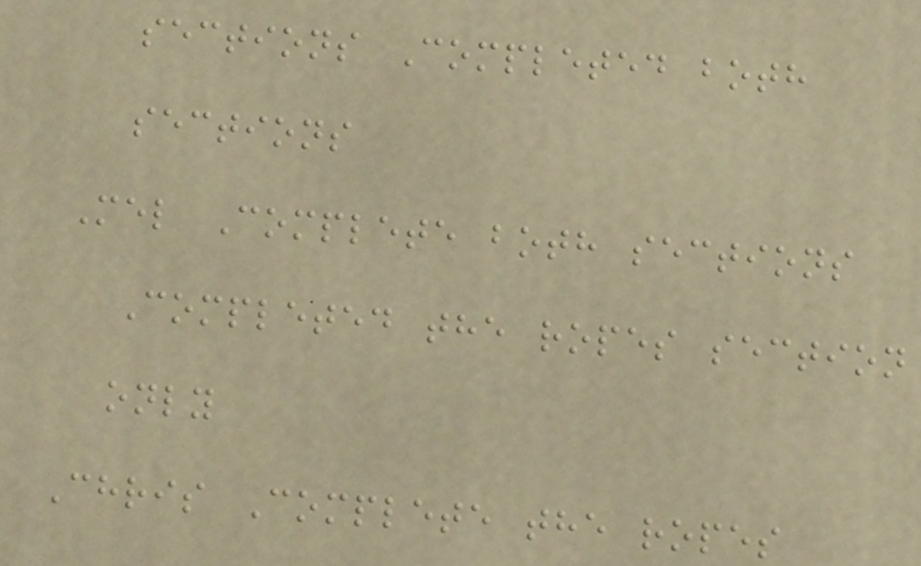sections Completed both
sections
Mel Complete both sections
Completed the ropes section
only
Chris Complete the ropes
